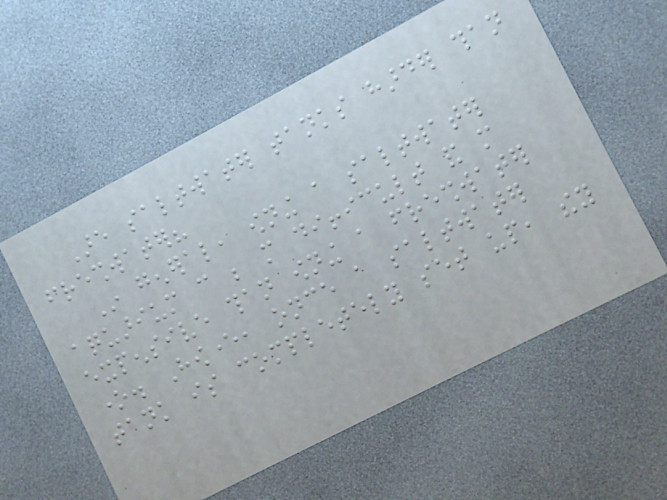Are saltwater tanks harder than
freshwater?
In general, owning a saltwater
aquarium can be more difficult and more
expensive than owning a freshwater
one. However, once a saltwater
tank is completely set up, they
